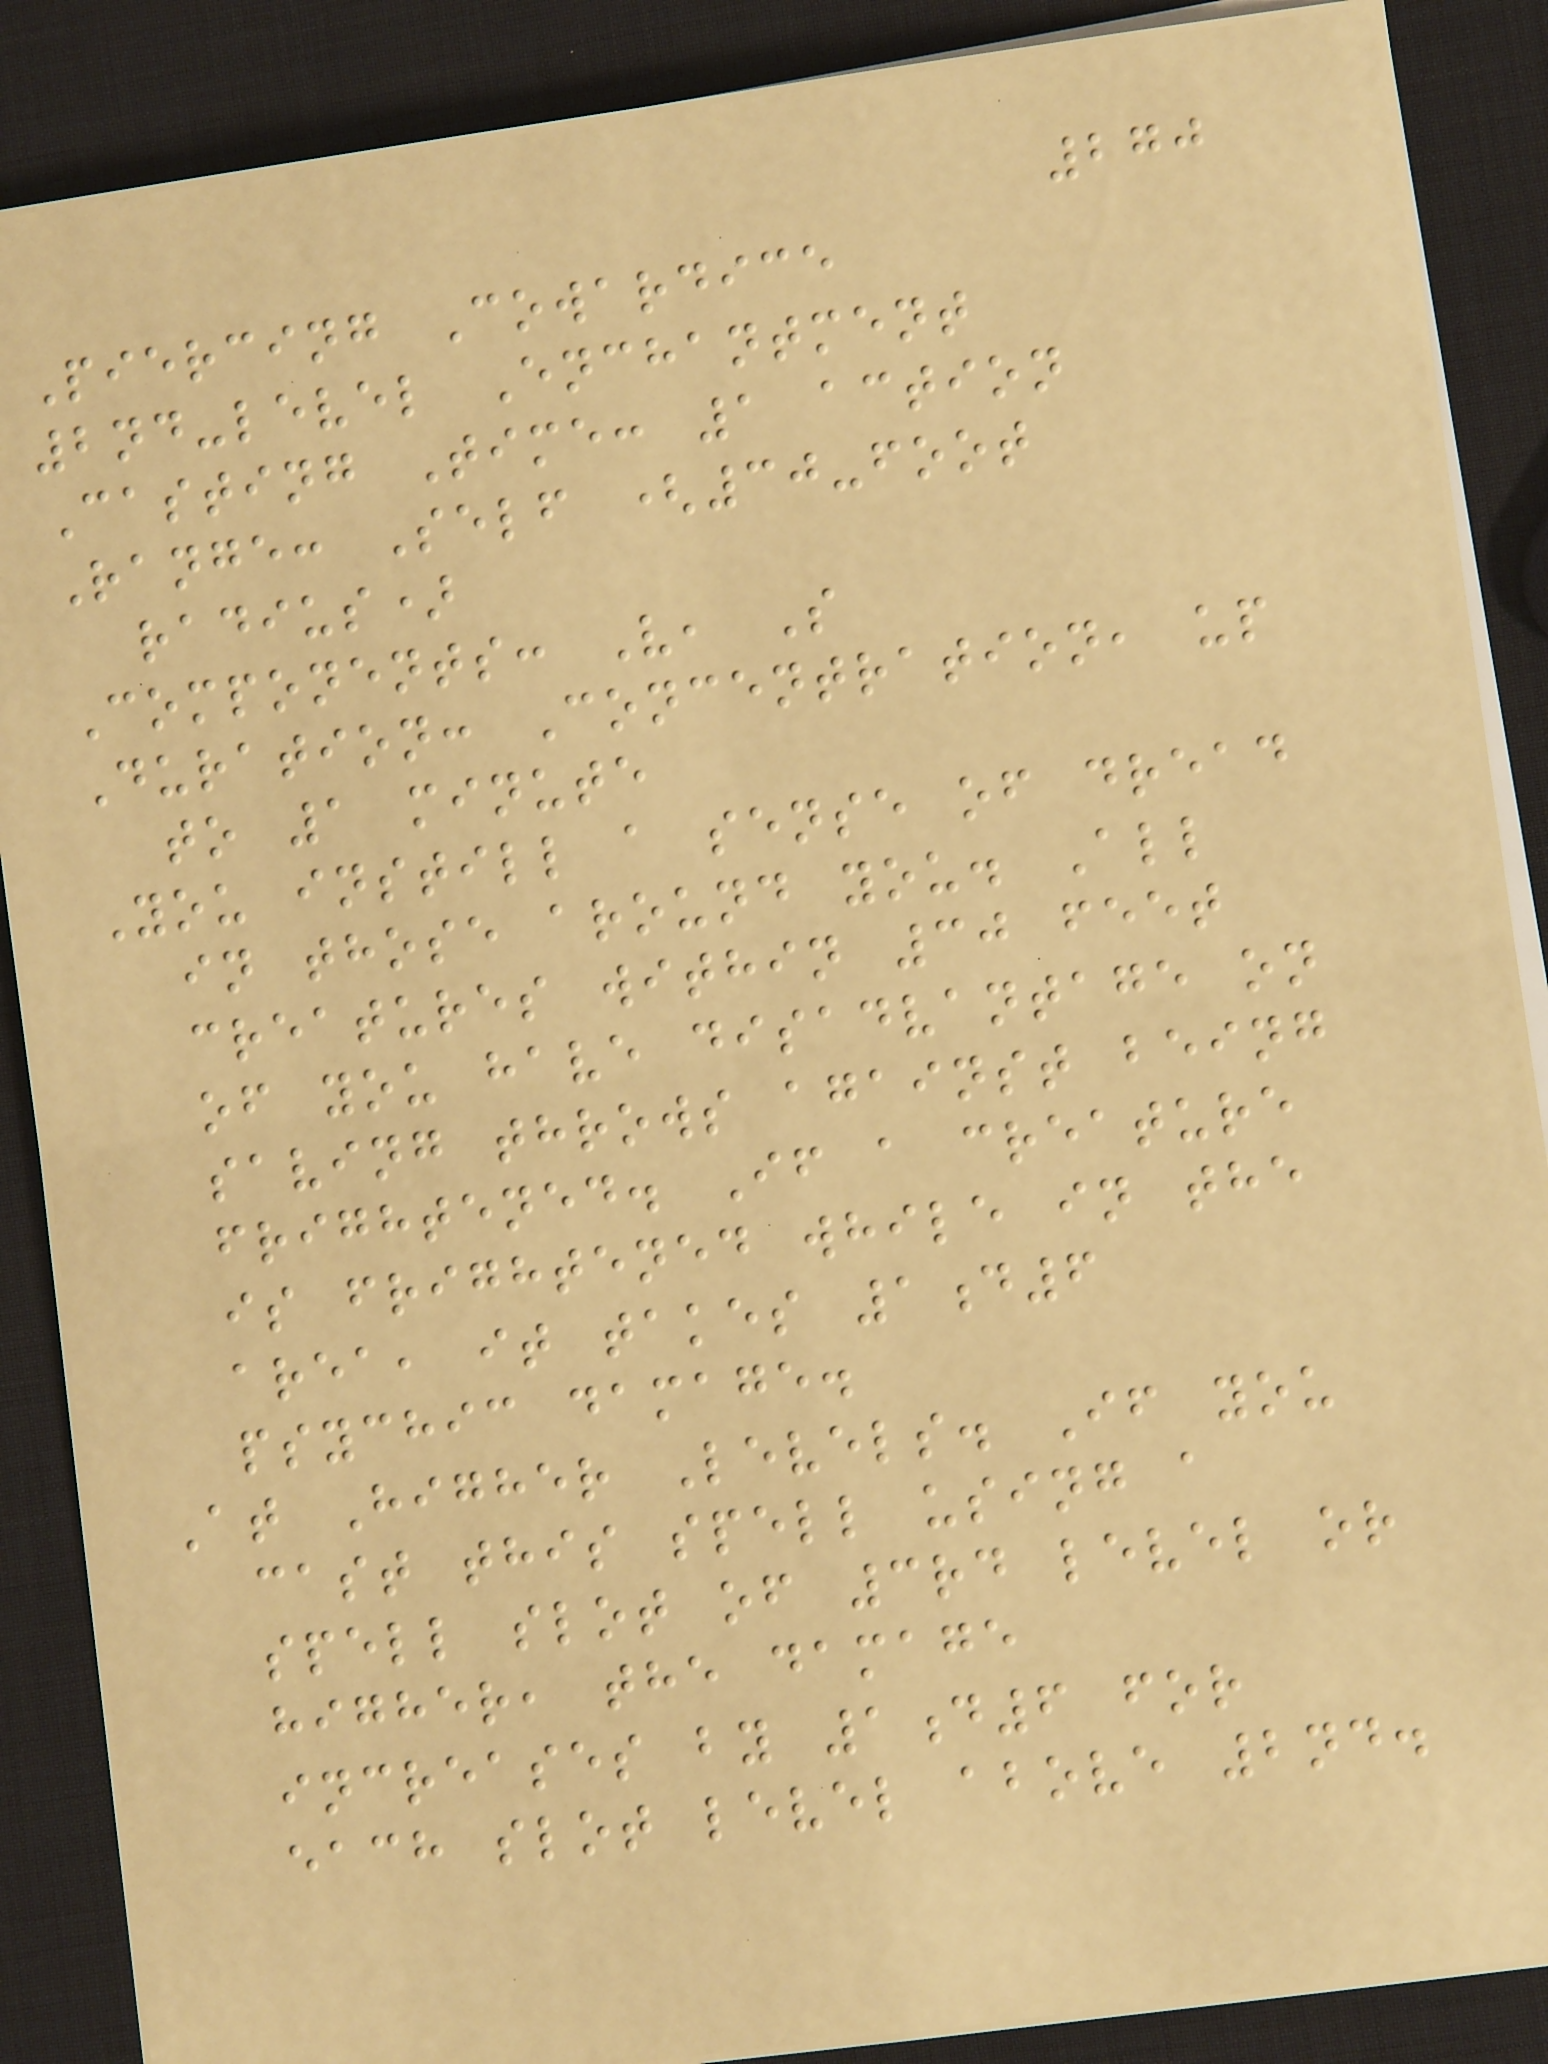270
Piercing Cowardice
2nd-level Enchantment
Casting Time: 1 action
Range: Self (30-foot
radius)
Components: V, S
Duration: Concentration, up
to 1 minute
You instill a sense of dread
in those around you. All
creatures within 30 feet
of you have disadvantage on
saving throws against being
frightened. If a creature
is frightened while in the
area, it takes 1d6
psychic damage.
At Higher Levels. If you
cast this spell using a
spell slot of 3rd level or
higher, the damage
increases by 1d6 for
each slot level above 2nd.
